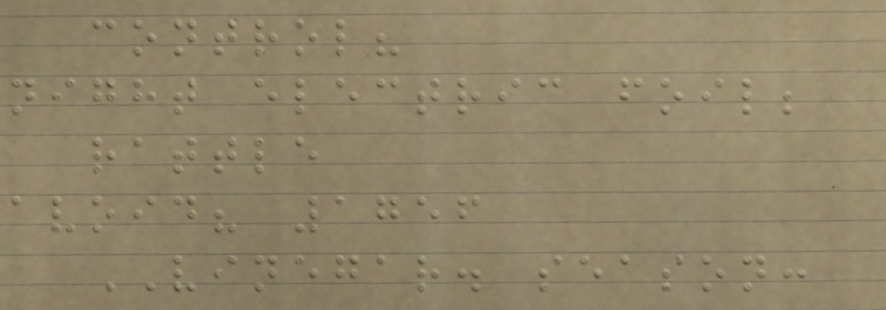control?
night electric foil;
rattle
avoid? 1756
VINEGAR. season:
